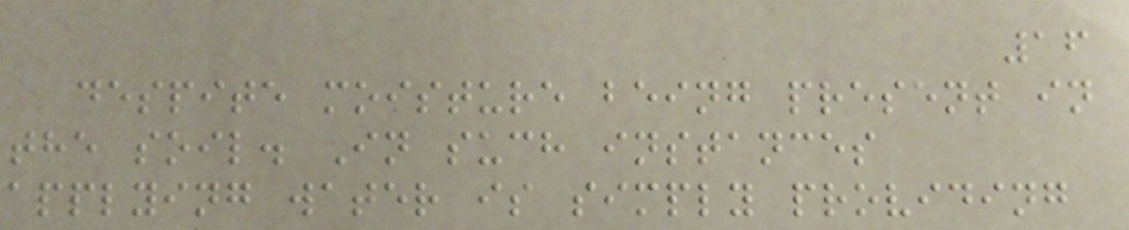16
despite moisture being present in
the soil. In such instances
applying water is simply providing
